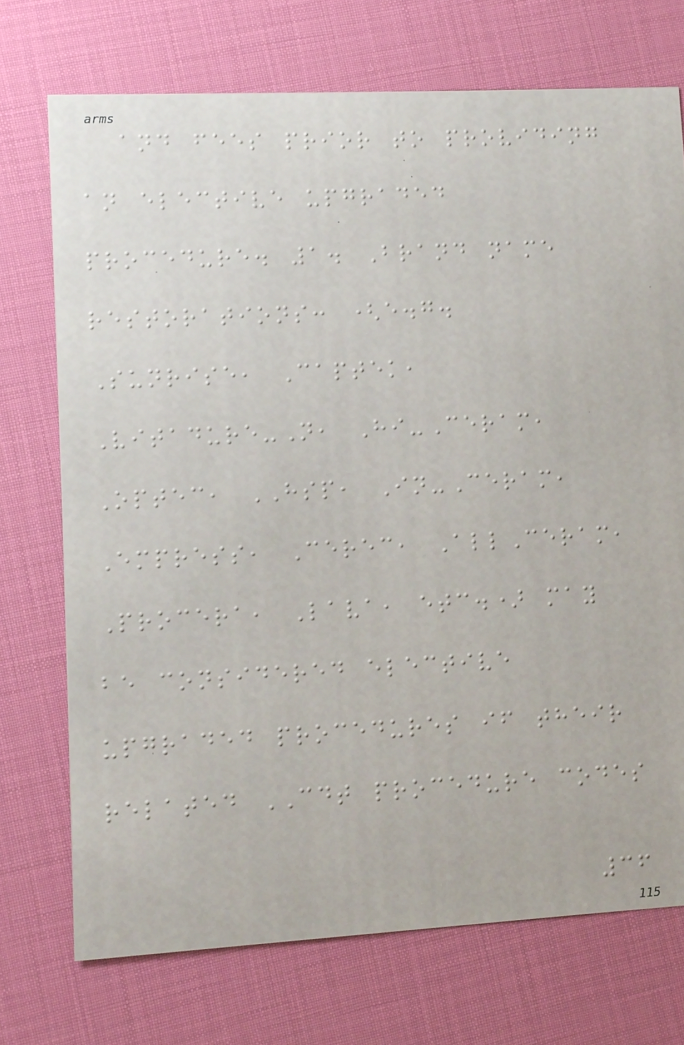and fees prior to providing
an elective upgraded
procedure. 1. Brand name
restorations: (e.g.
Sunrise, Captek,
Vitadure-N, Hi-Ceram,
Optec, HSP, In-Ceram,
Empress, Cerec, AllCeram,
Procera, Lava, etc.) may
be considered elective
upgraded procedures if their
related CDT procedure codes
36
